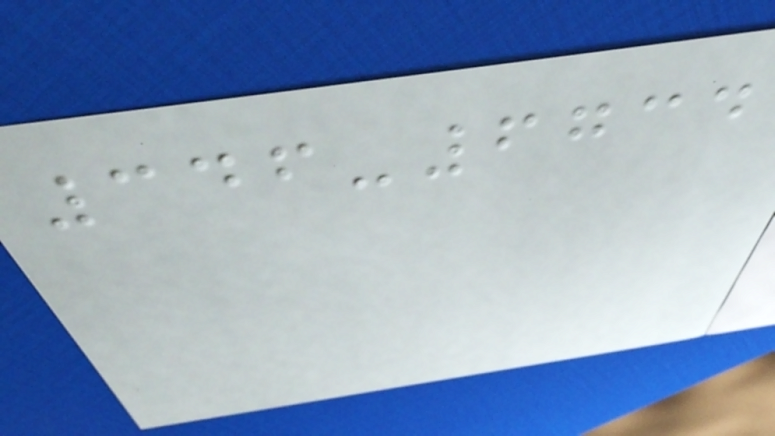346-6734
